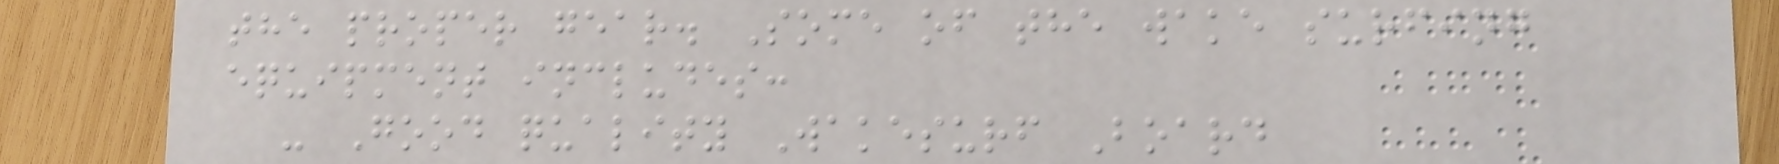the proper gear. Some of the wake surfing
equipment includes:
- Good quality Wakesurf Board
